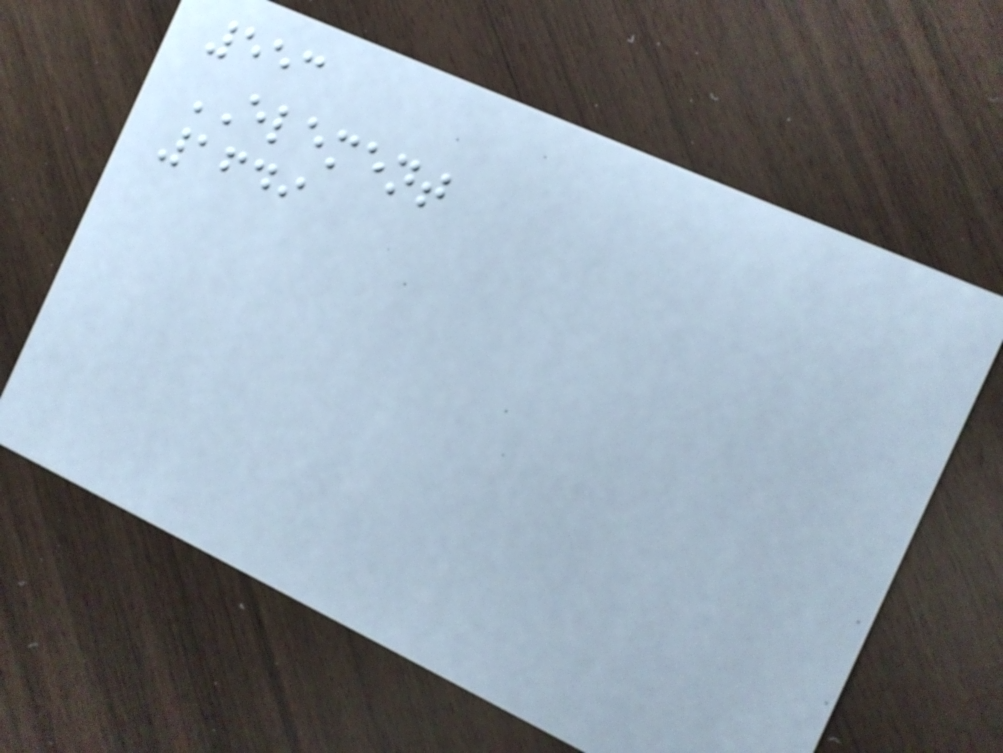553
ELEMENT
1649
